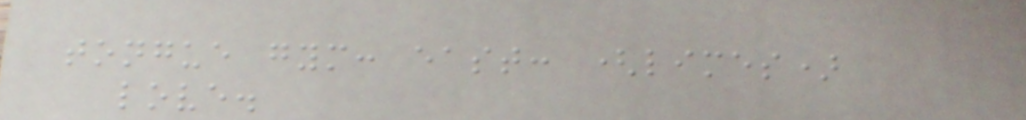tongue gym: east: (limes)
love.
